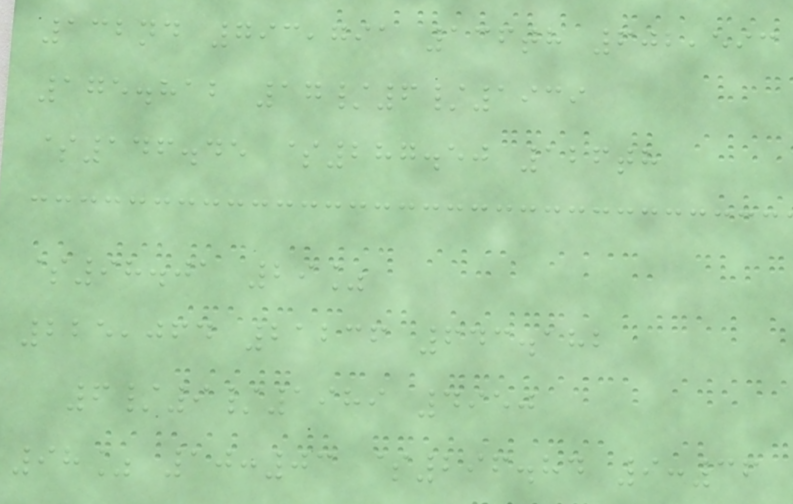132nd 793,791 136th 602,593
175.812 17/6/1939
$146.45 $287.50 126th
$98.01 29%
225,064 21236 643.182
6/9/1989 4950
98% 10:03 $296.84 9:36
